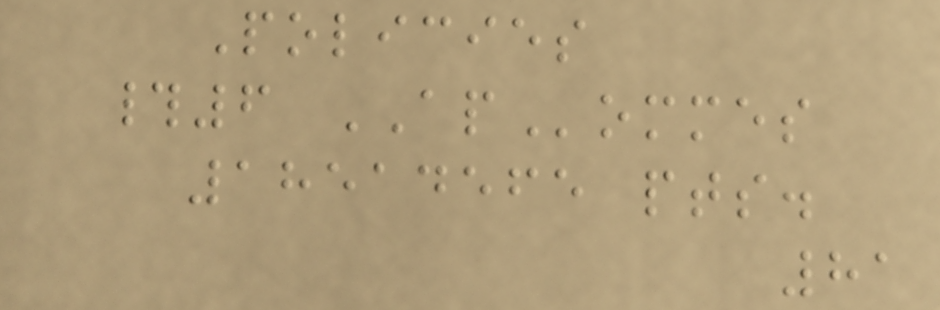Policies
#6 APommes
18514565 pts.
81
